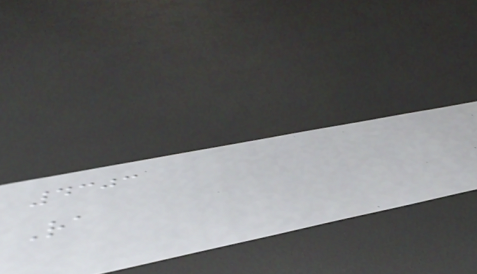4303
Ra
